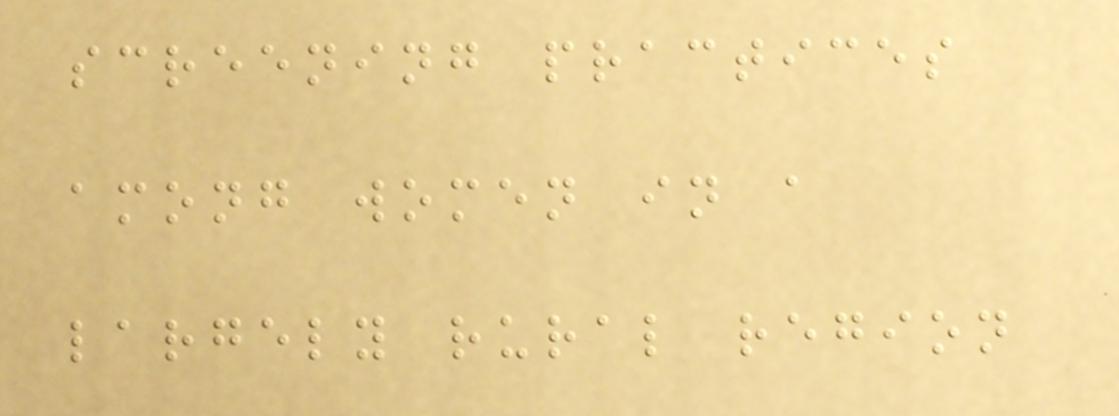screening practices
among women in a
largely rural region
